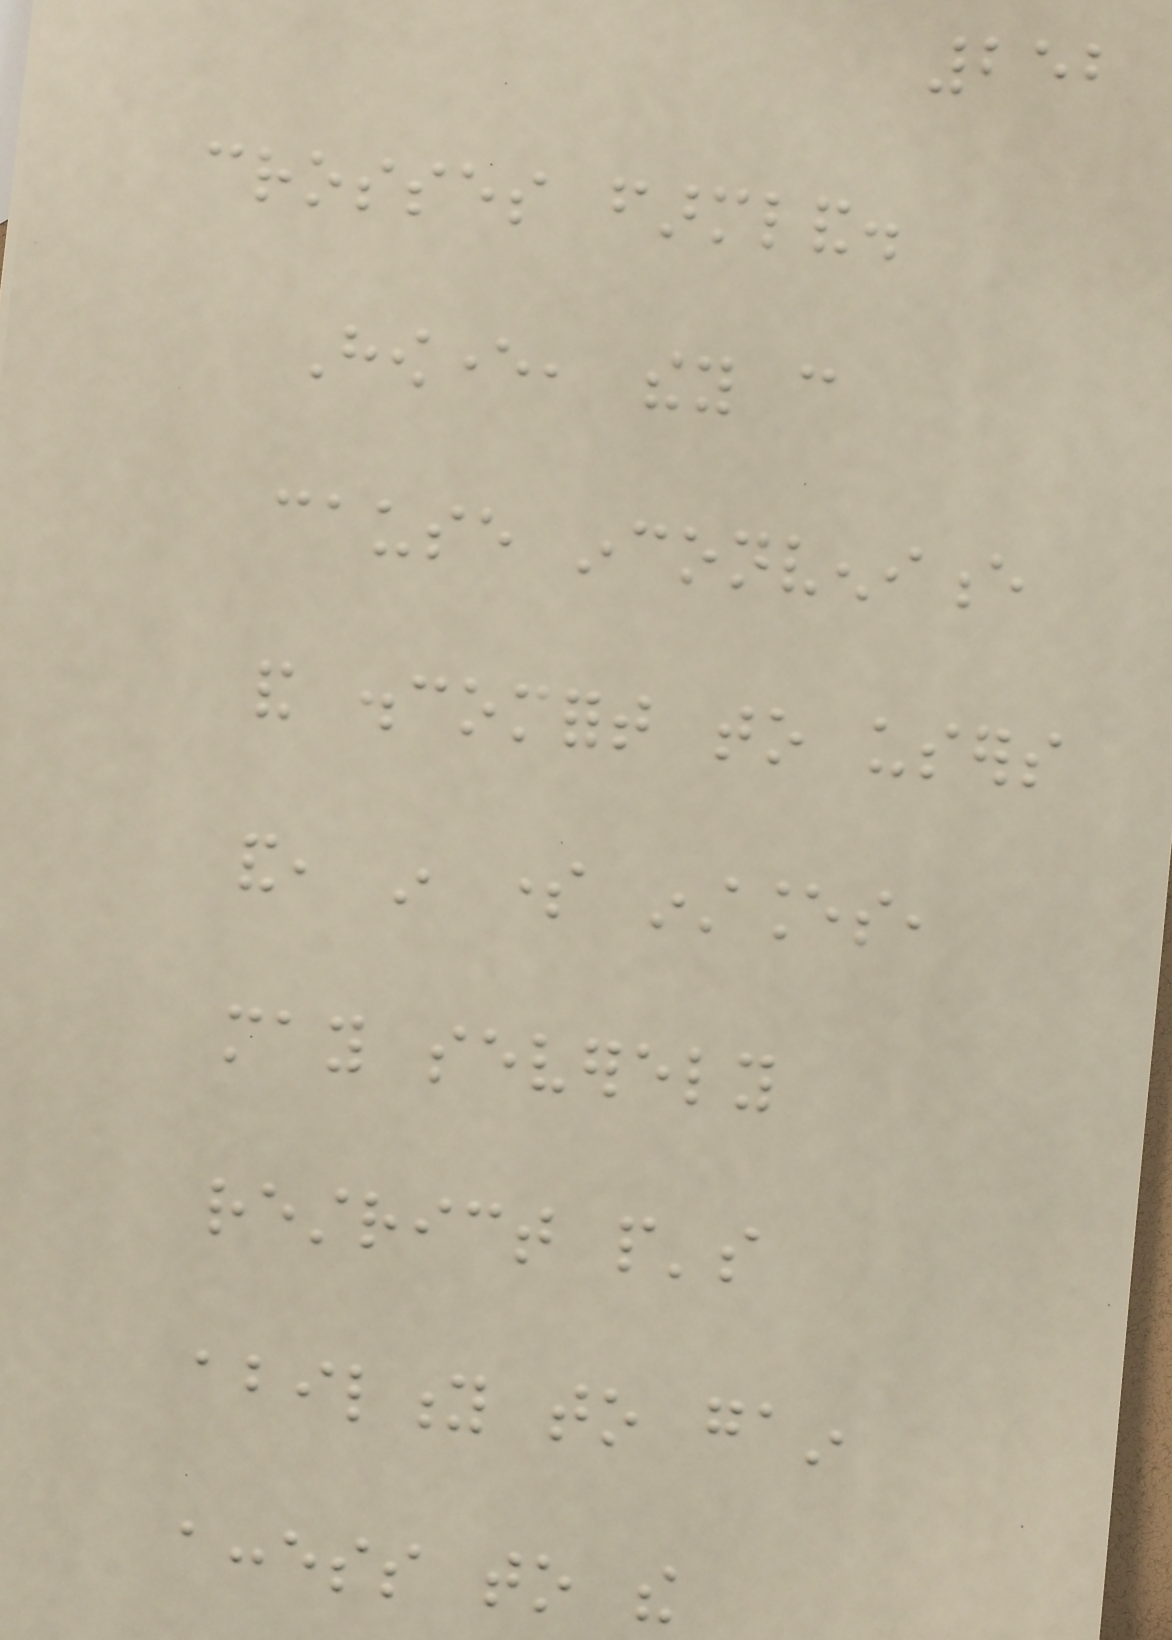252
crosses farmland.
However, they can
cause inconvenience
and discomfort to users
and, in some instances,
may severely
restrict people's
ability to gain
access to the
